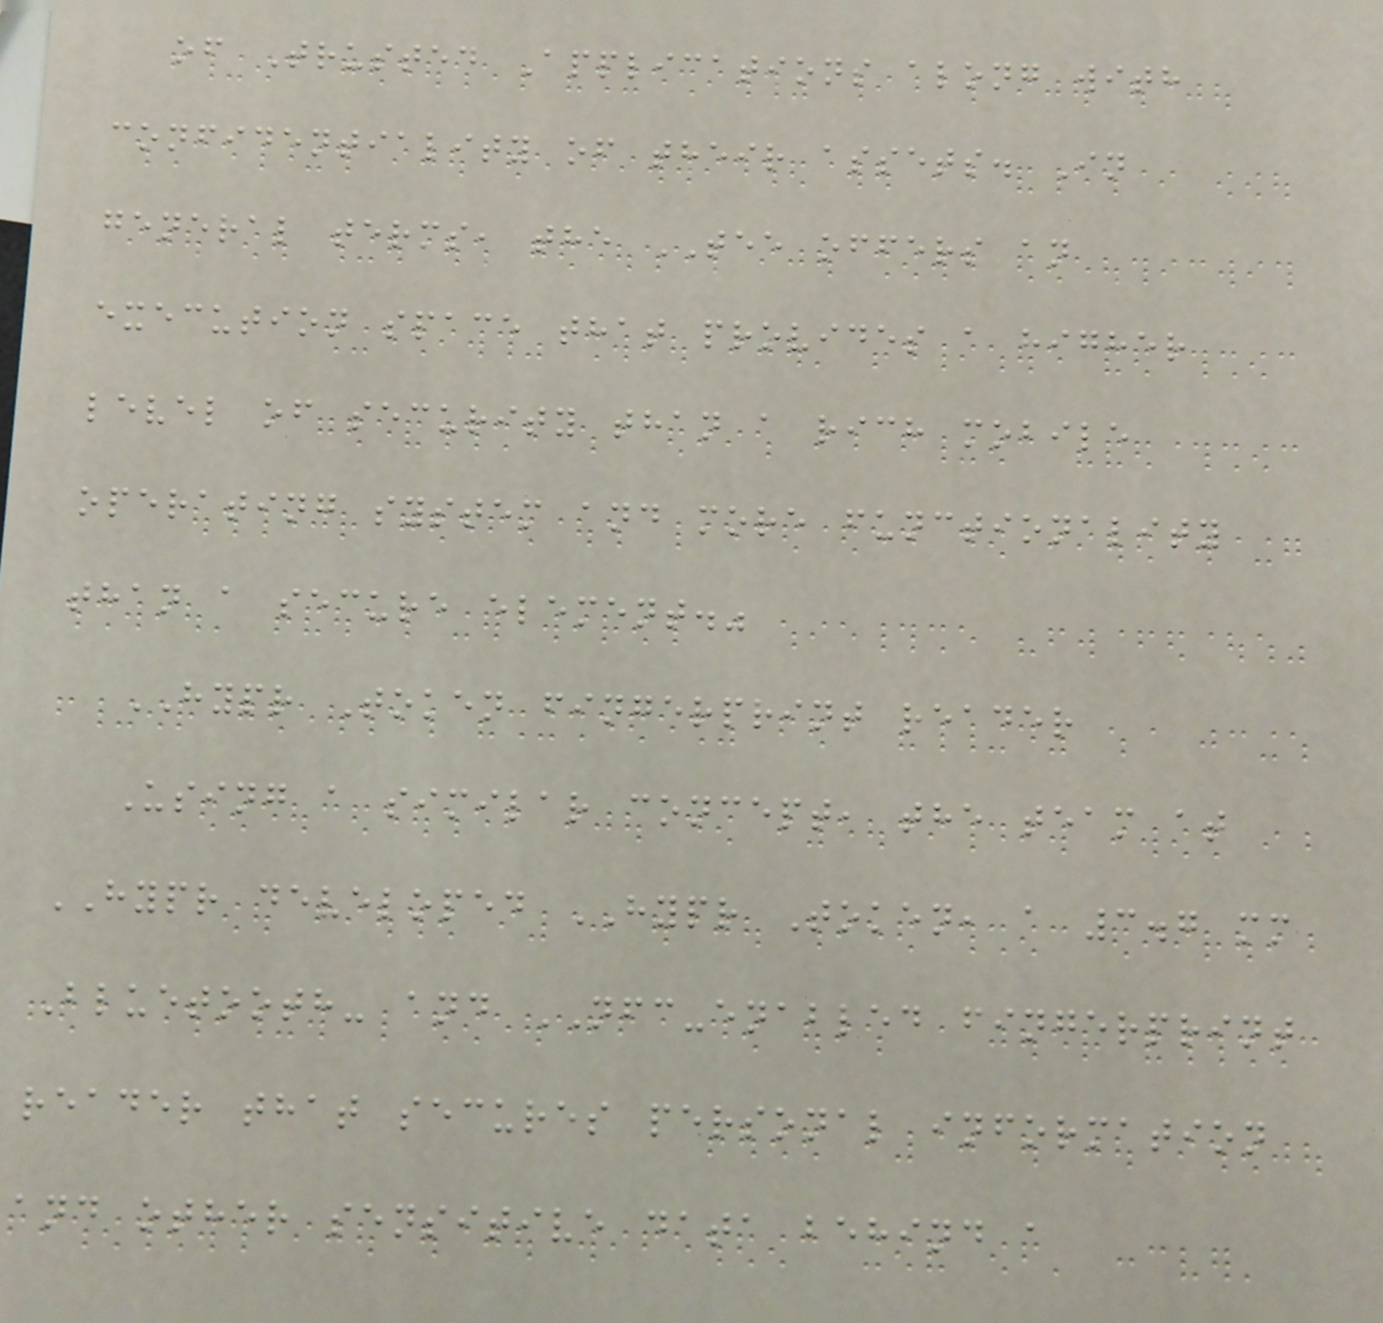of Trusted Applications along with
confidentiality of their assets. In
general terms, the TEE offers an
execution space that provides a higher
level of security than a rich mobile
operating system and more functionality
than a secure element."
HYPR Token fingerprint reader
Using a similar concept, the team at
HYPR developed HYPR Token, a 3.7 mm
Bluetooth- and NFC-enabled fingerprint
reader that secures personal information
and other sensitive data behind a
